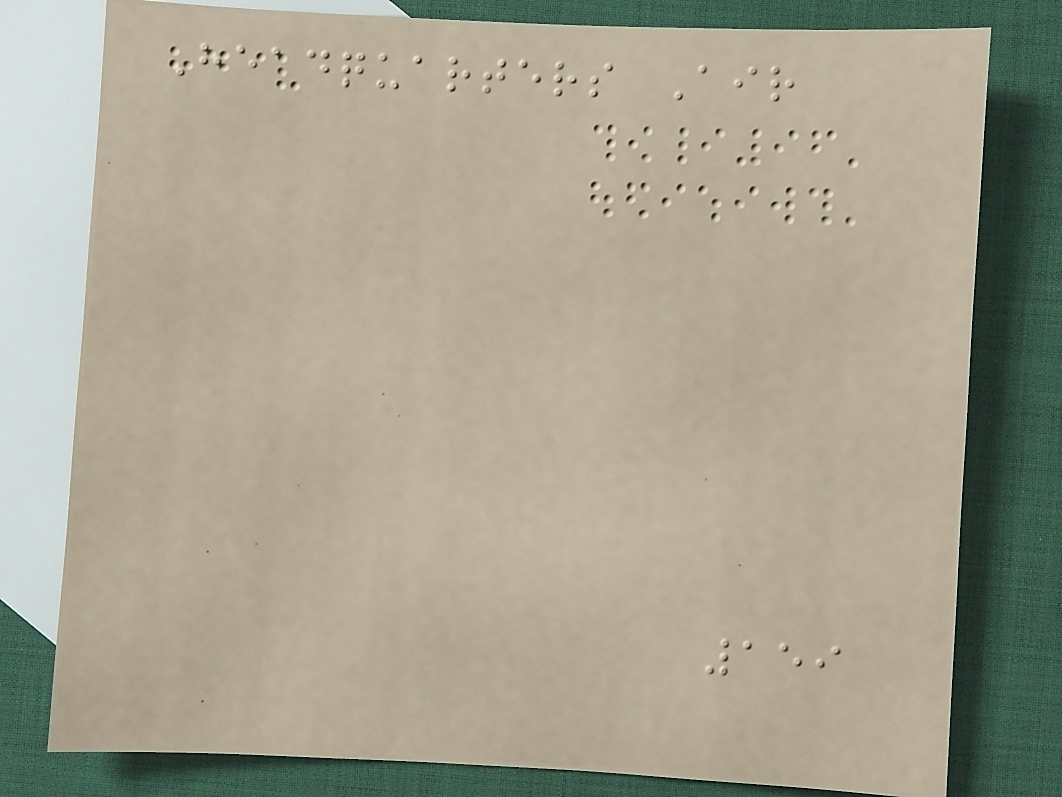Headquarters Air
159
